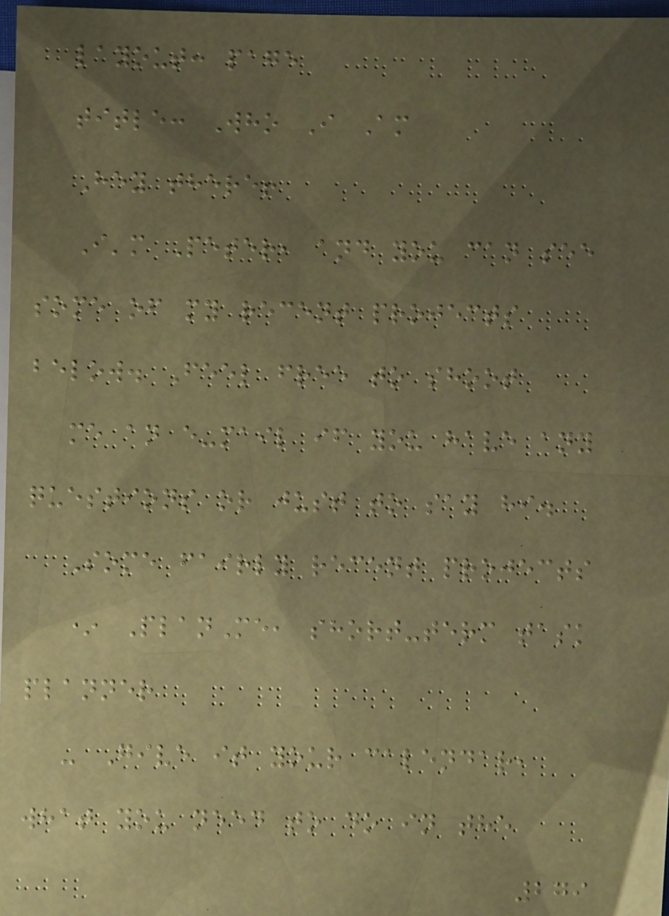layout: page
title: Who I Am
Hey there!
I'm Peter, and you can see
some of my recent projects
below. Feel free to shoot
me an e-mail if you have any
questions or just to say hi.
Some fairly recent projects
* PlanMe, short-term task
planner
- Give it your calendar,
what you need to do in the
279
